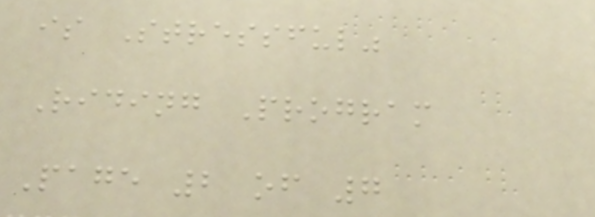is Stressful"
Riding Program
Page 2 of 7
